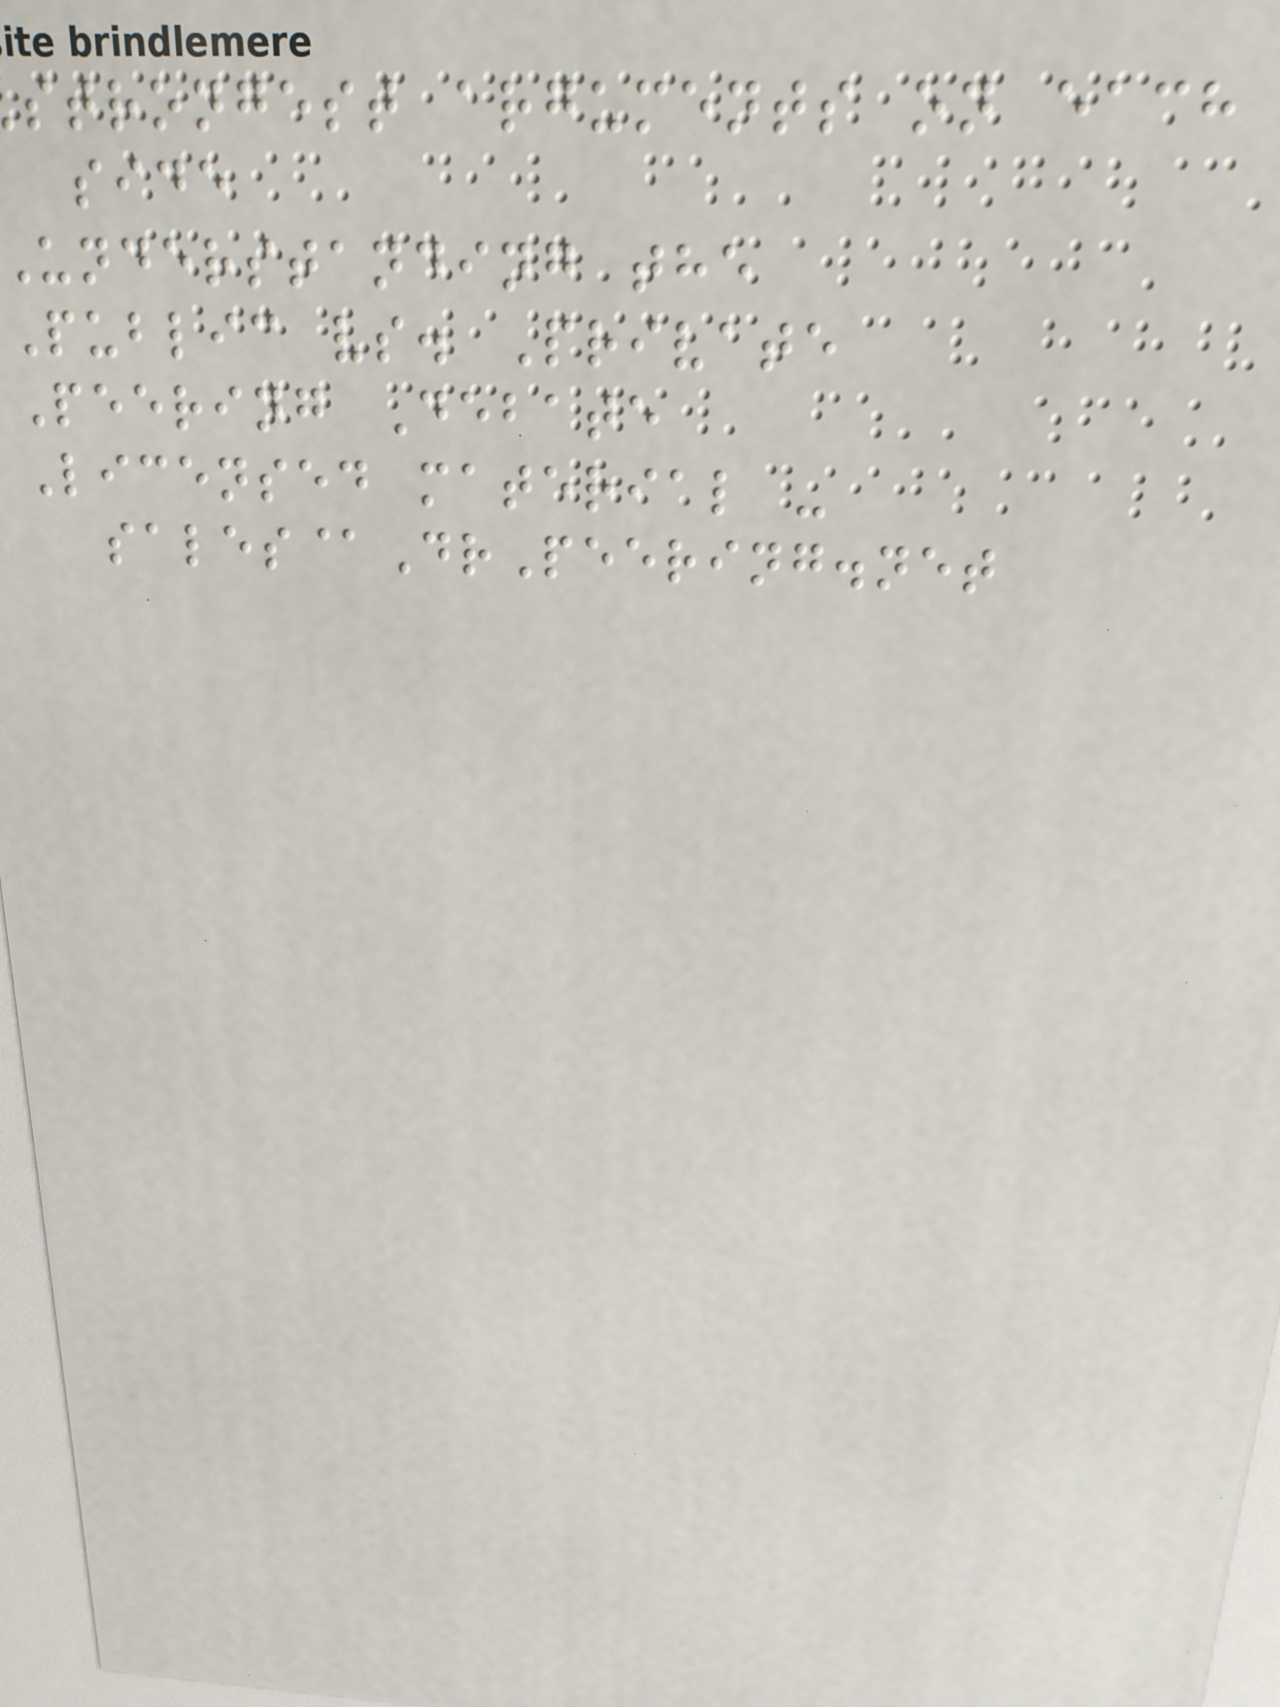strongest arguments on each
side
understanding the
Public vs. Private
Peering Debate
Licensed material -
sales@DrPeering.net
